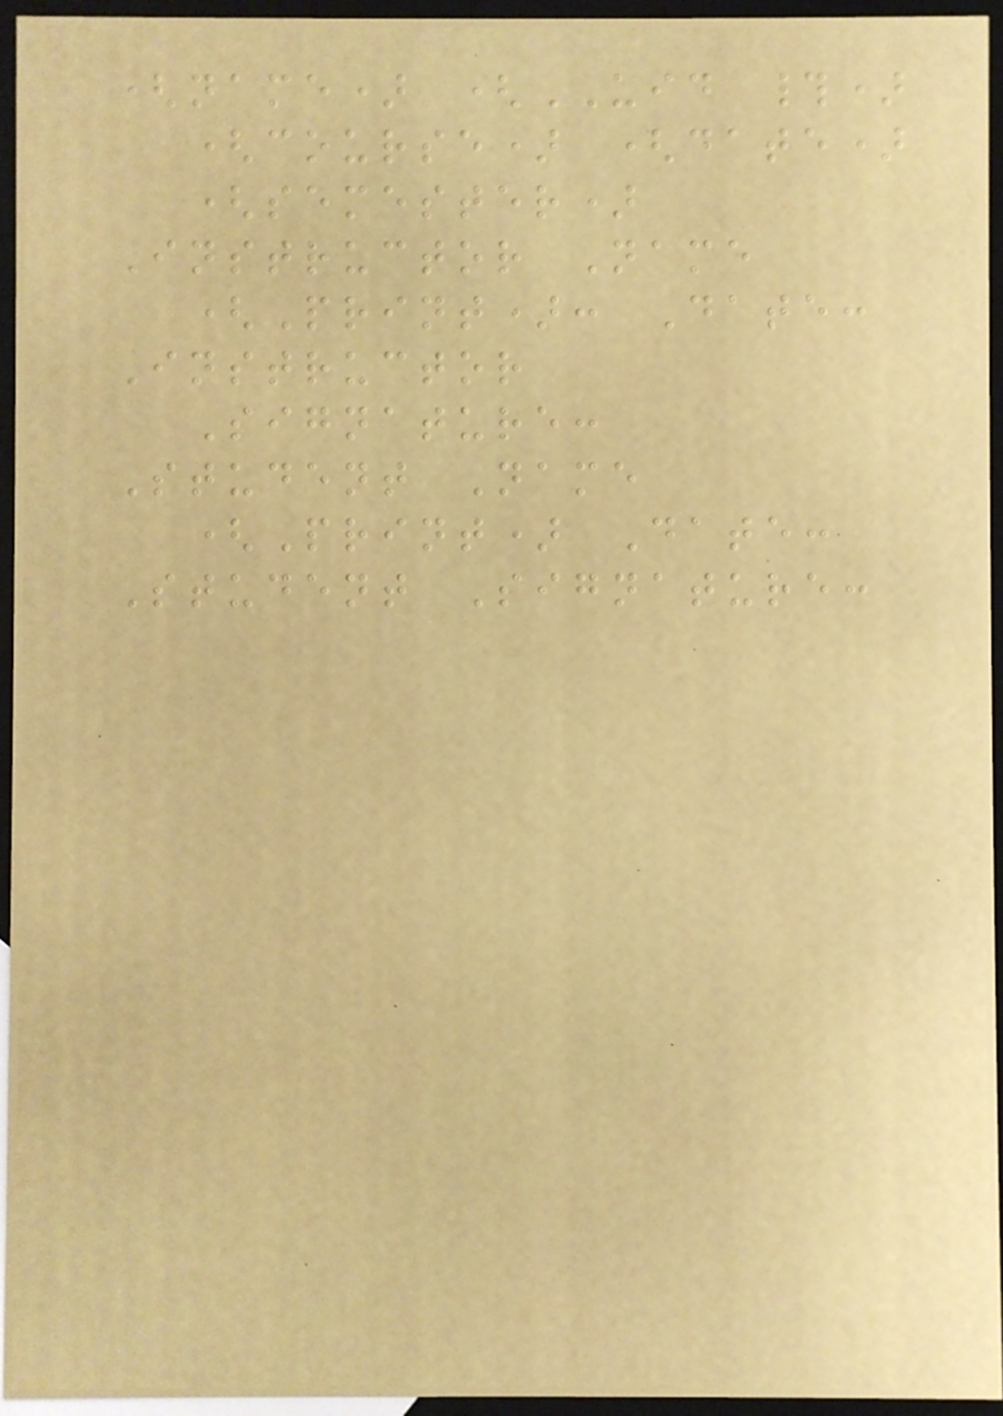(name) (UID #)
(course) (date)
(semester)
Instructor Name
(Print): Date:
Instructor
Signature:
Student Name
(Print) Date:
Student Signature:
